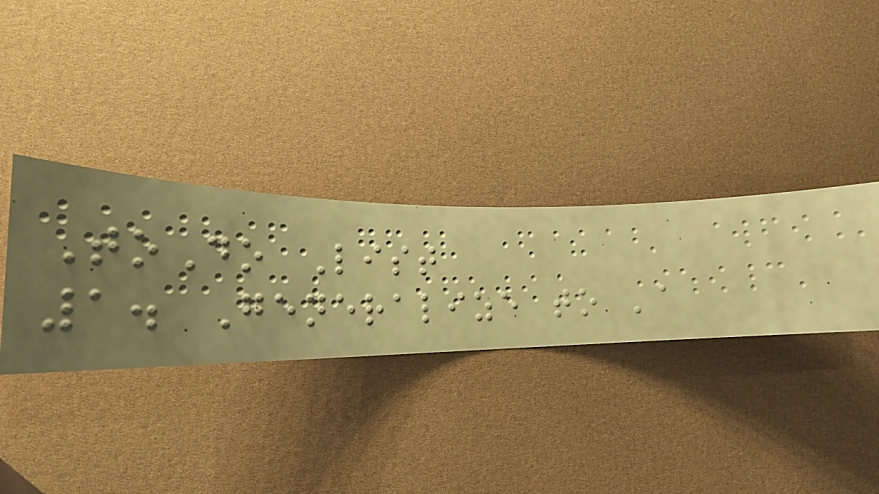ToDo List
1. Generalize to 'a
